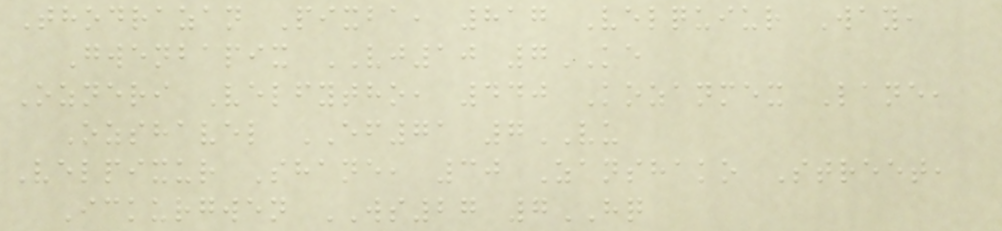Thodrazan Pixba, 817 Velquiur Way,
Gwenbapix VJ10 7KE
Ozneri Velfytho, 440 Kozanmex Lane,
Ozshavel EF71 7VU
Velpixur Shane, 30 Zanshako Street,
Ickurgwen WS27 7HQ
